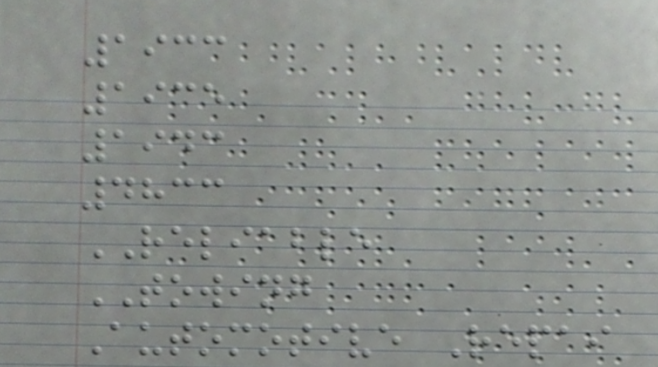1933
1935
1943
4833
RELIABLE
TOWING
Automotive Repai
